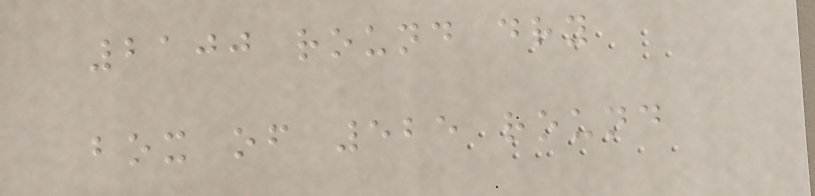2100 round dry
box of 525 round
